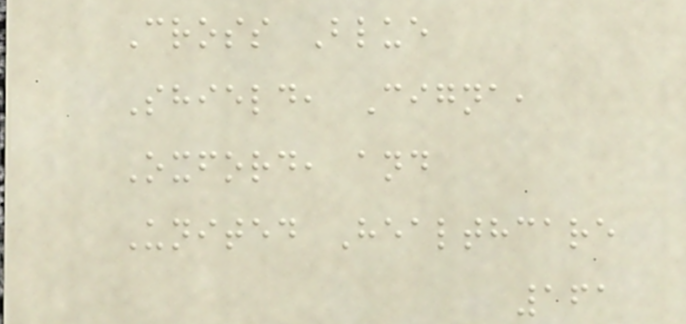Cross Blue
Shield, Cigna,
Oxford, and
United Healthcare
161
